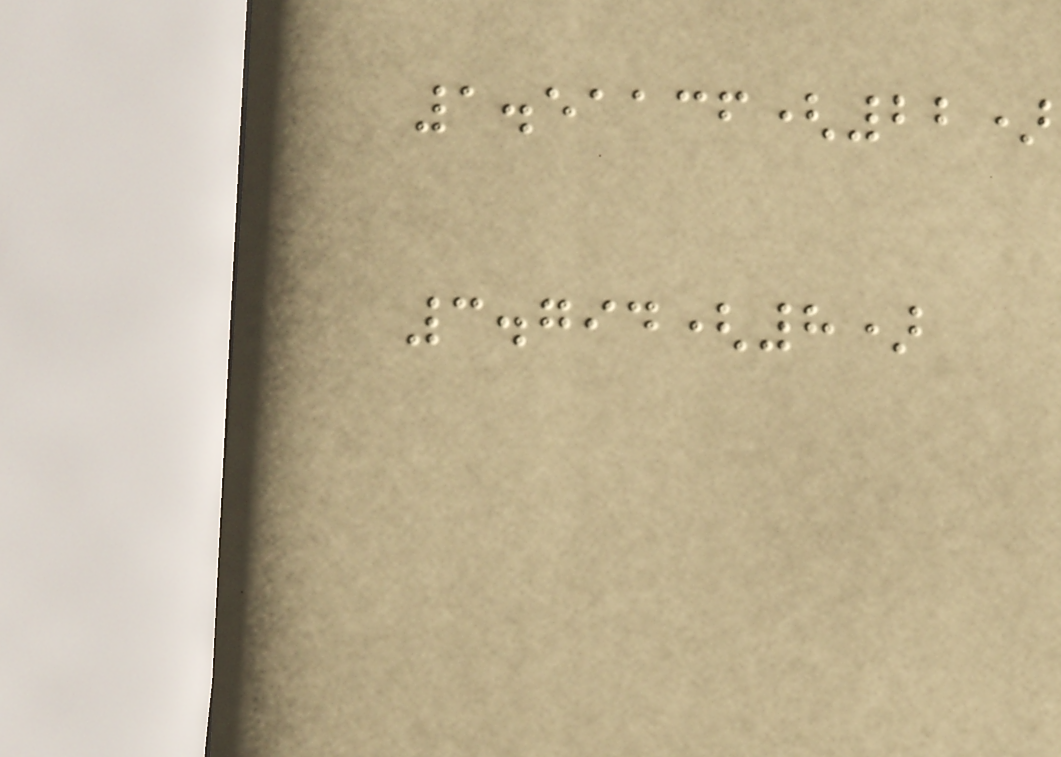1.51136(22)
3.794(8)
